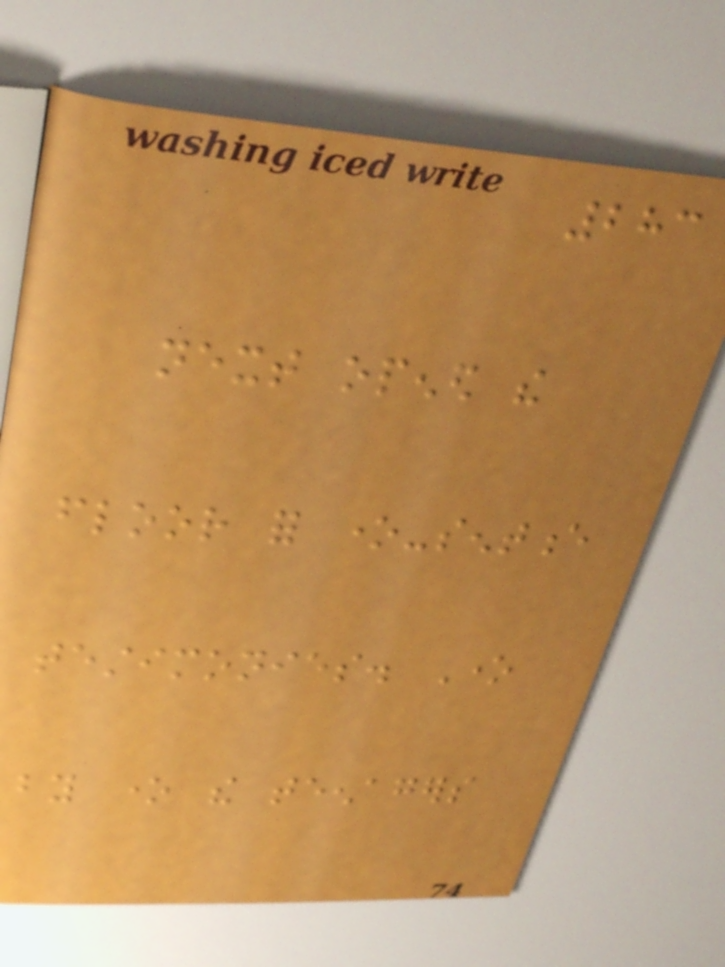283
next opened the
floor for one-sentence
testimonies. One
by one the teenagers
